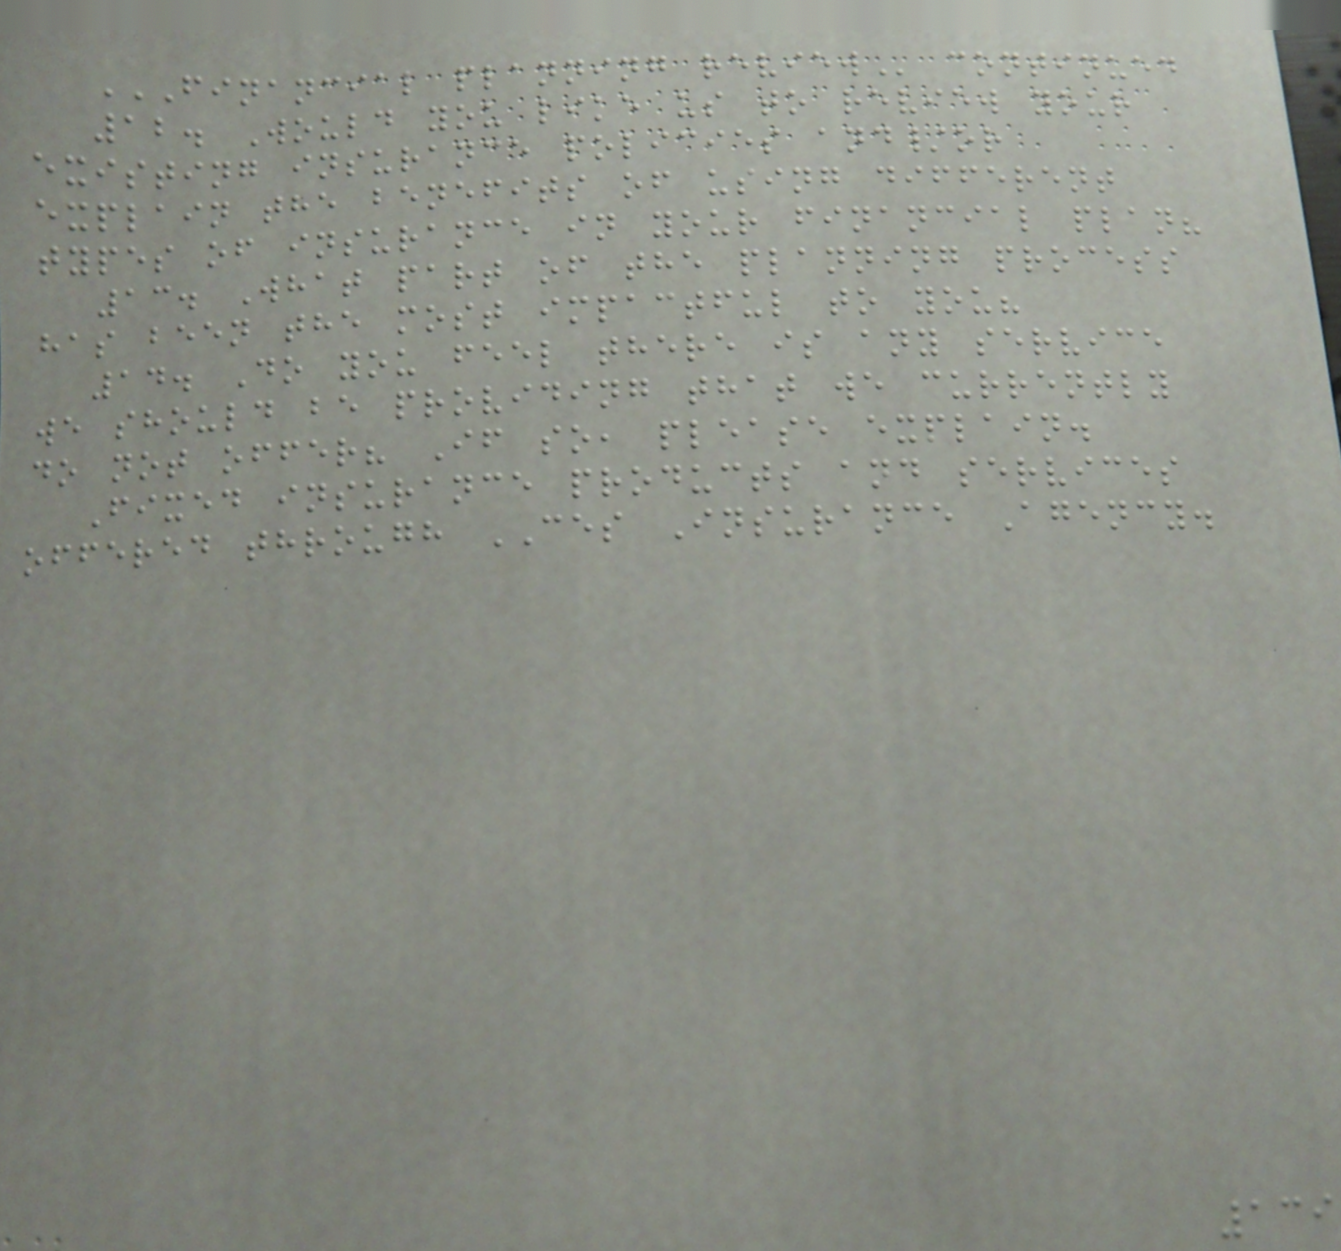FINANCIAL PLANNING REVIEW continued
12. Would you like us to review your
existing insurance policies and/or
explain the benefits of using different
types of insurance in your financial plan?
13. What part of the planning process
has been the most impactful to you?
14. Do you feel there is any service
we should be providing that we currently
do not offer? If so, please explain.
Fixed insurance products and services
offered through CES Insurance Agency.
139
